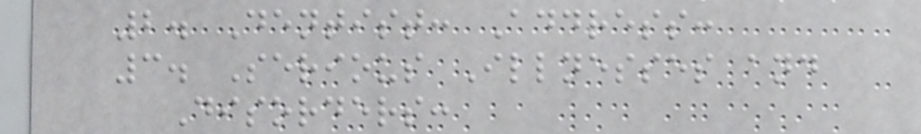2. Dentist: Address:
3. Serious Illnesses and
Disorders:
